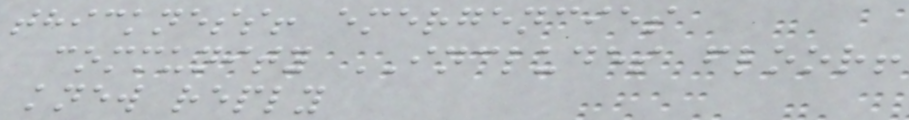thickness! emergencies
community INCLUDES floor!
knew reply
